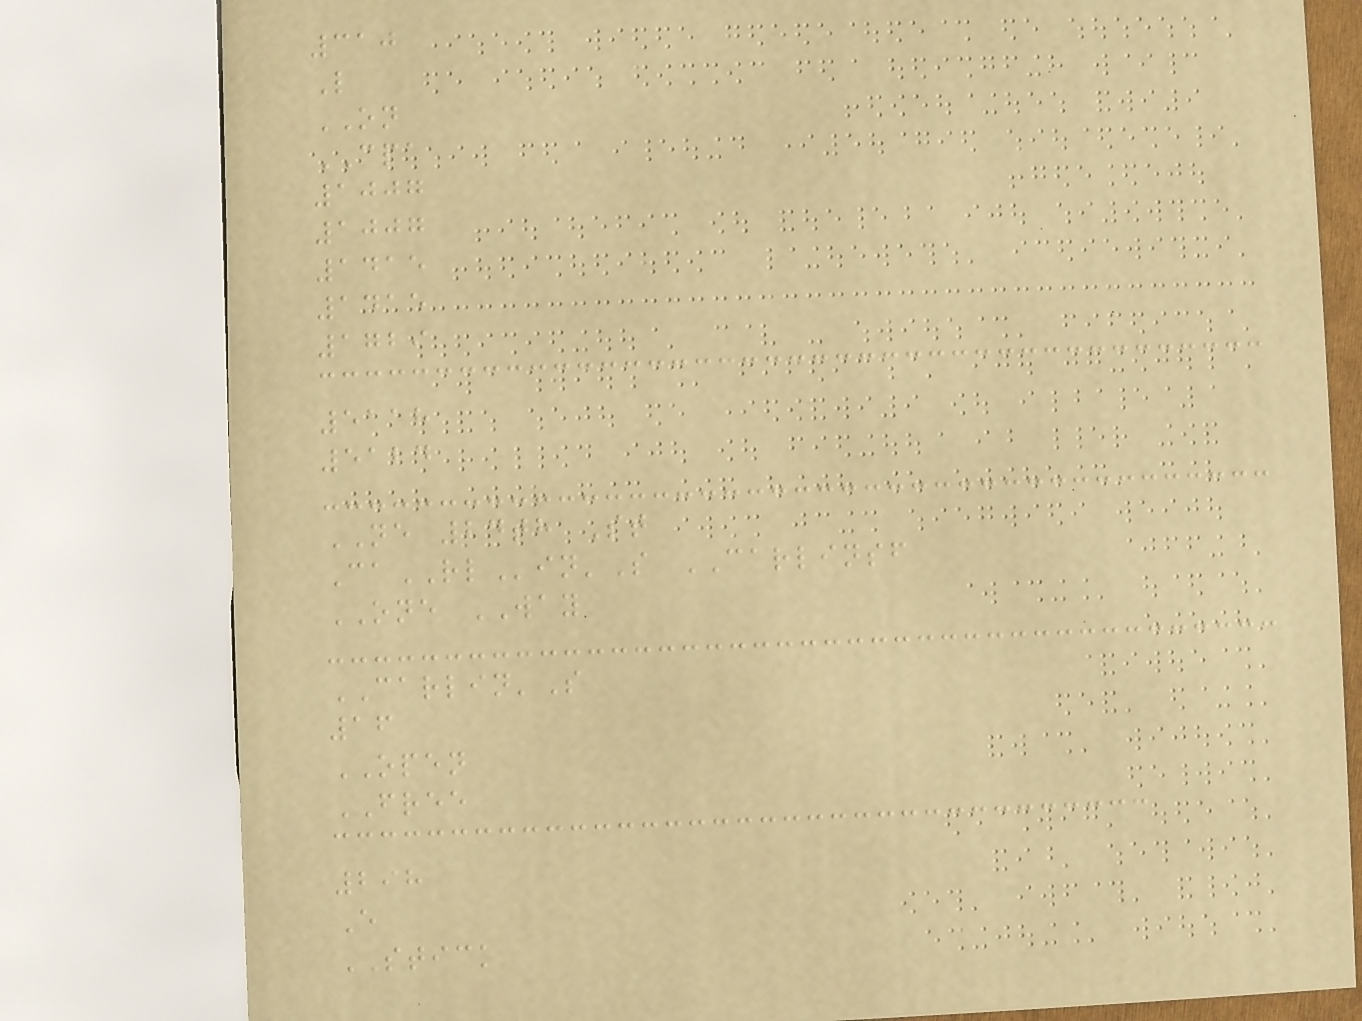310
L
ON
CPA
1007
1007
1415
1415
1729
5118
5124
NE 24th St
CaRLin'S CARLINSF
ONE WAY
CARLIN'S
16
OPEN
FREE
298
E
STICK
